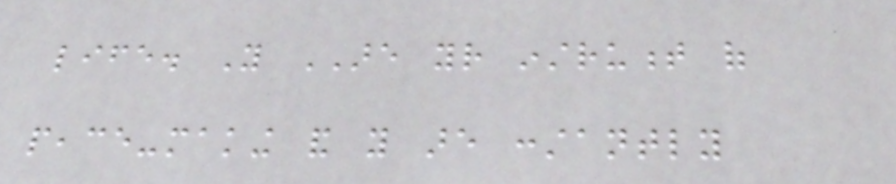life. You ARE your instrument of
peace-making and you are constantly
